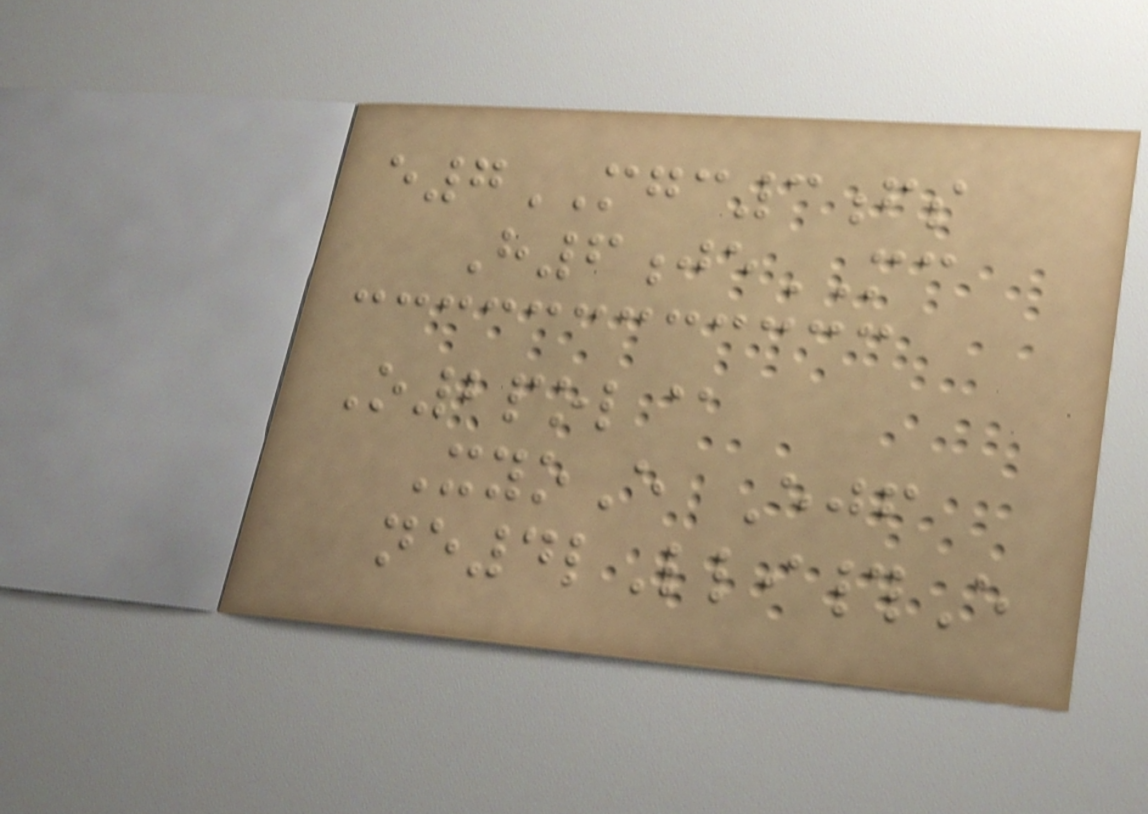e7MGC3fs
H6jeMC
O2pol@
XyoE Ejf
ne4lLli#E
